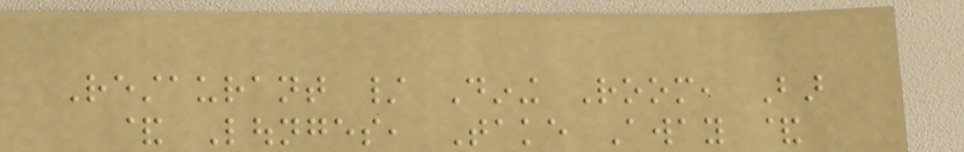Restaurant / Dining Room, Bar
& Lounges, Take Away &
